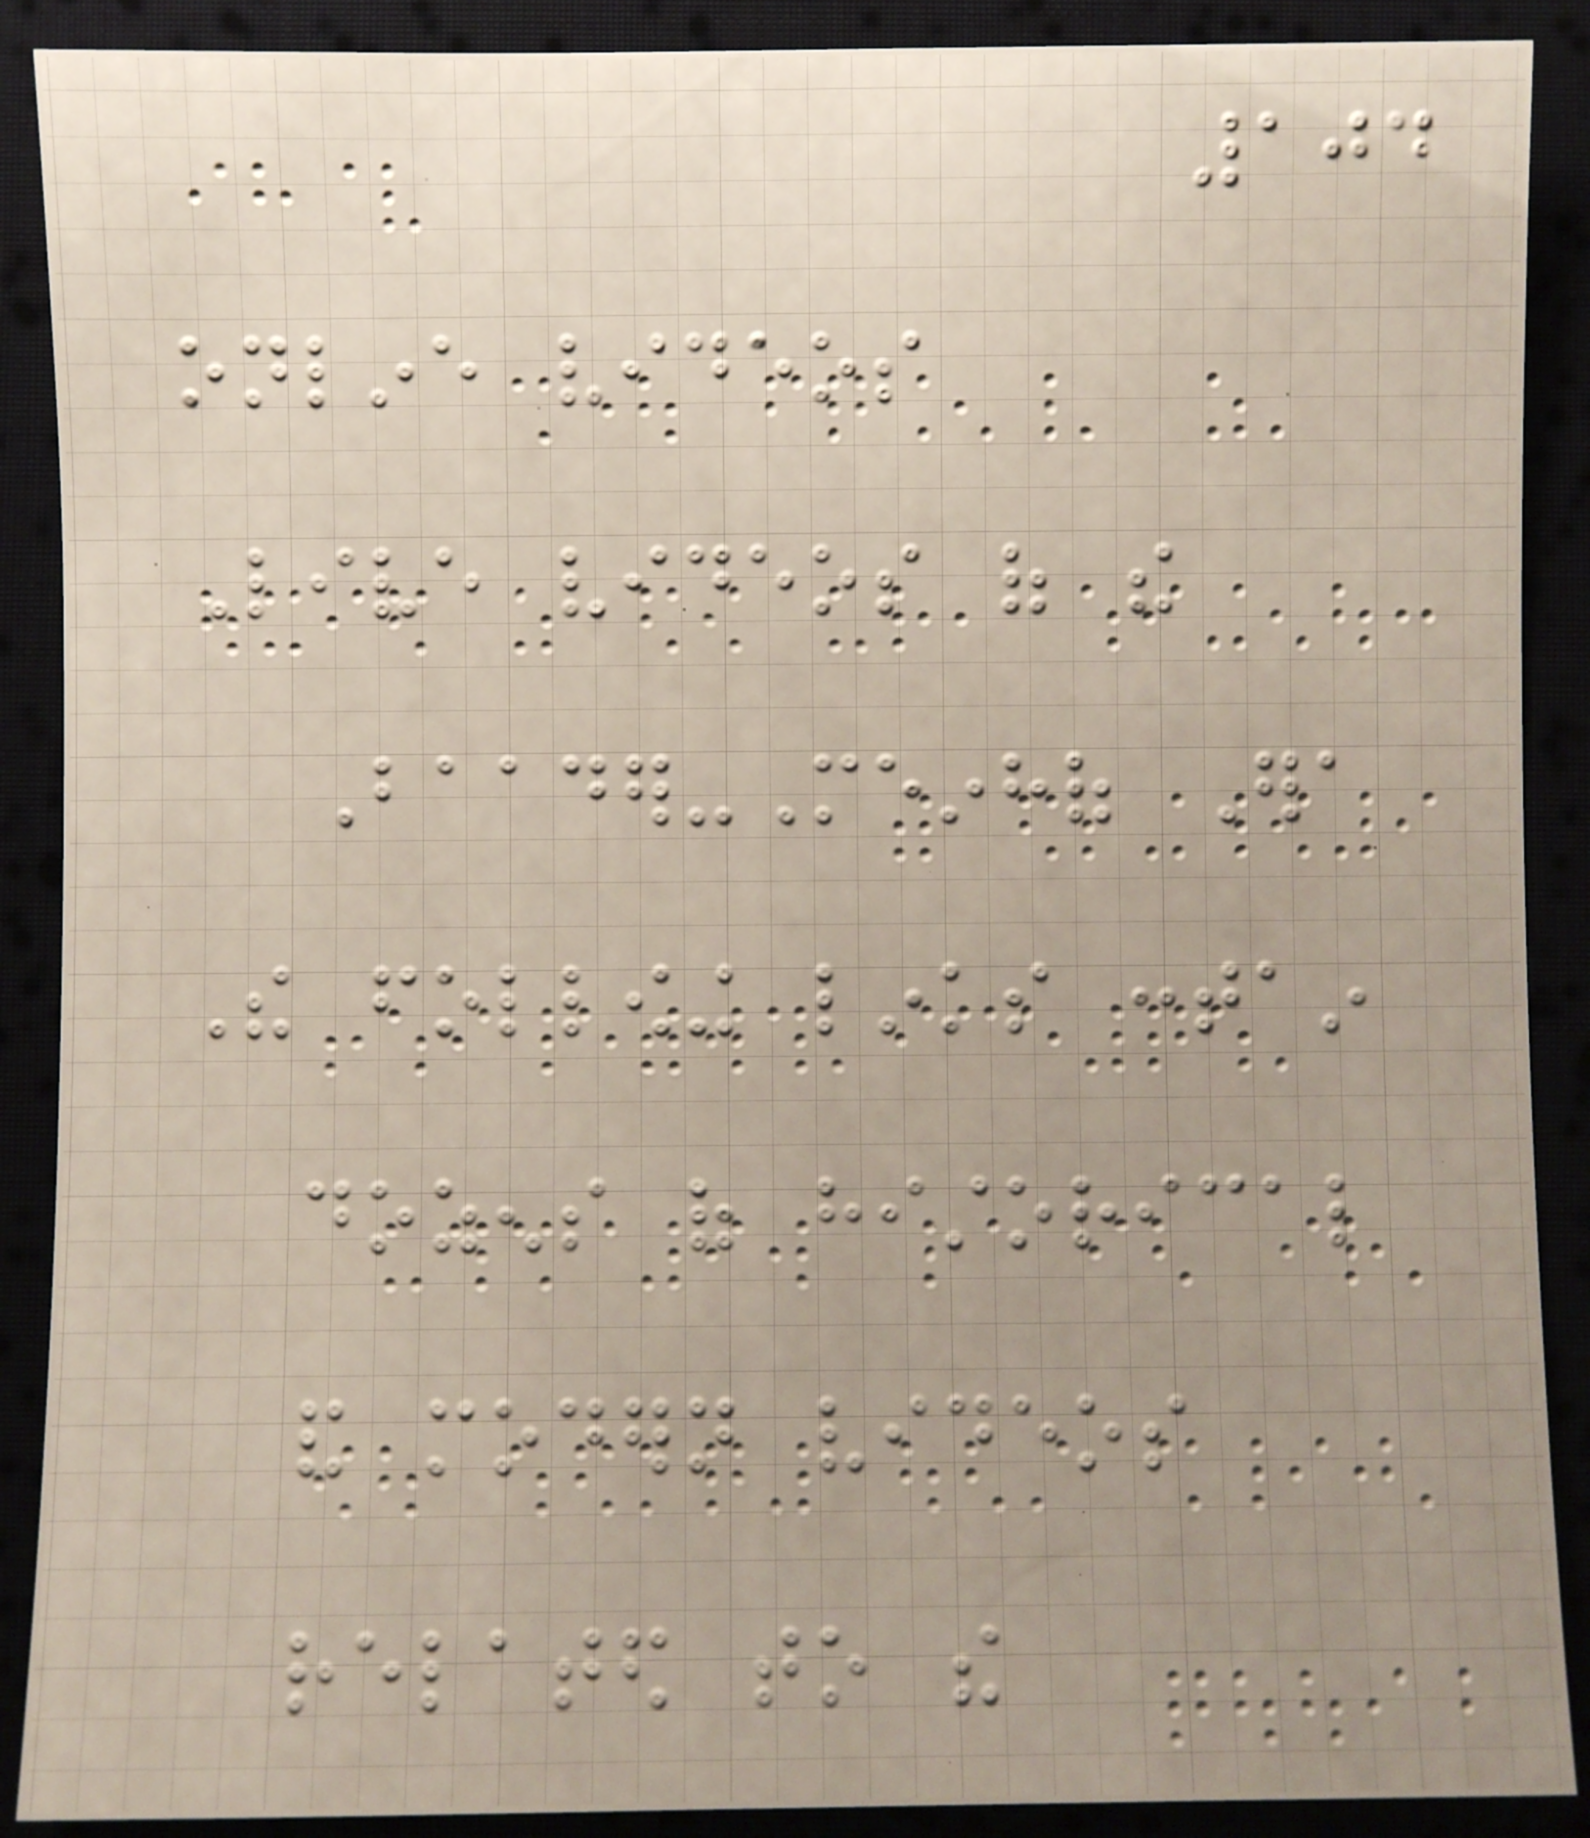104
online videos
Live videos of the
Baader-Meinhof Era
The following links contain
dozens of historical
and modern videos
related to the
